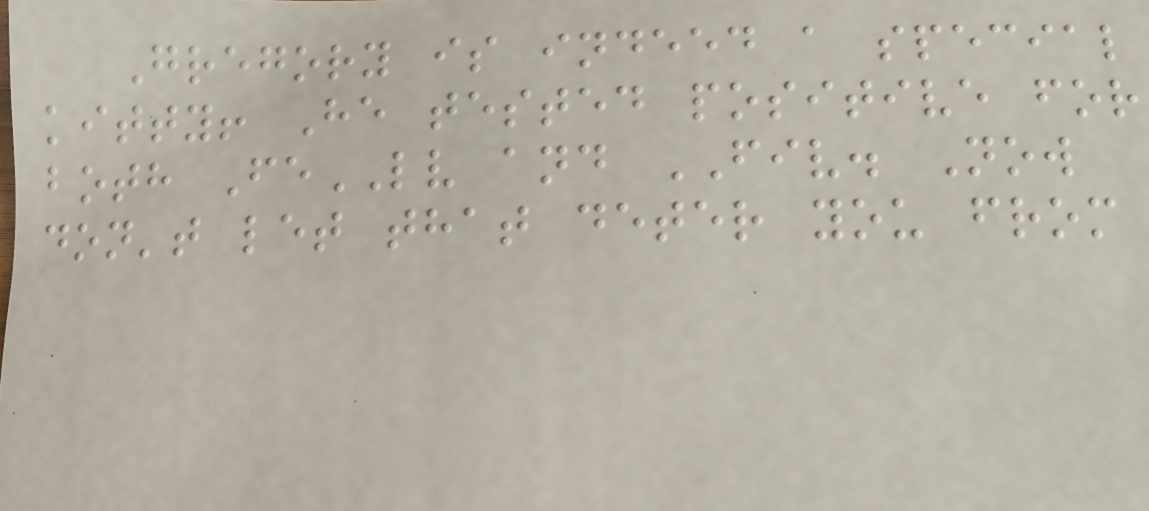Gregory is indeed a special
kitty! He tested positive for
both FeLV and FIV. Now
don't let that deter you from
